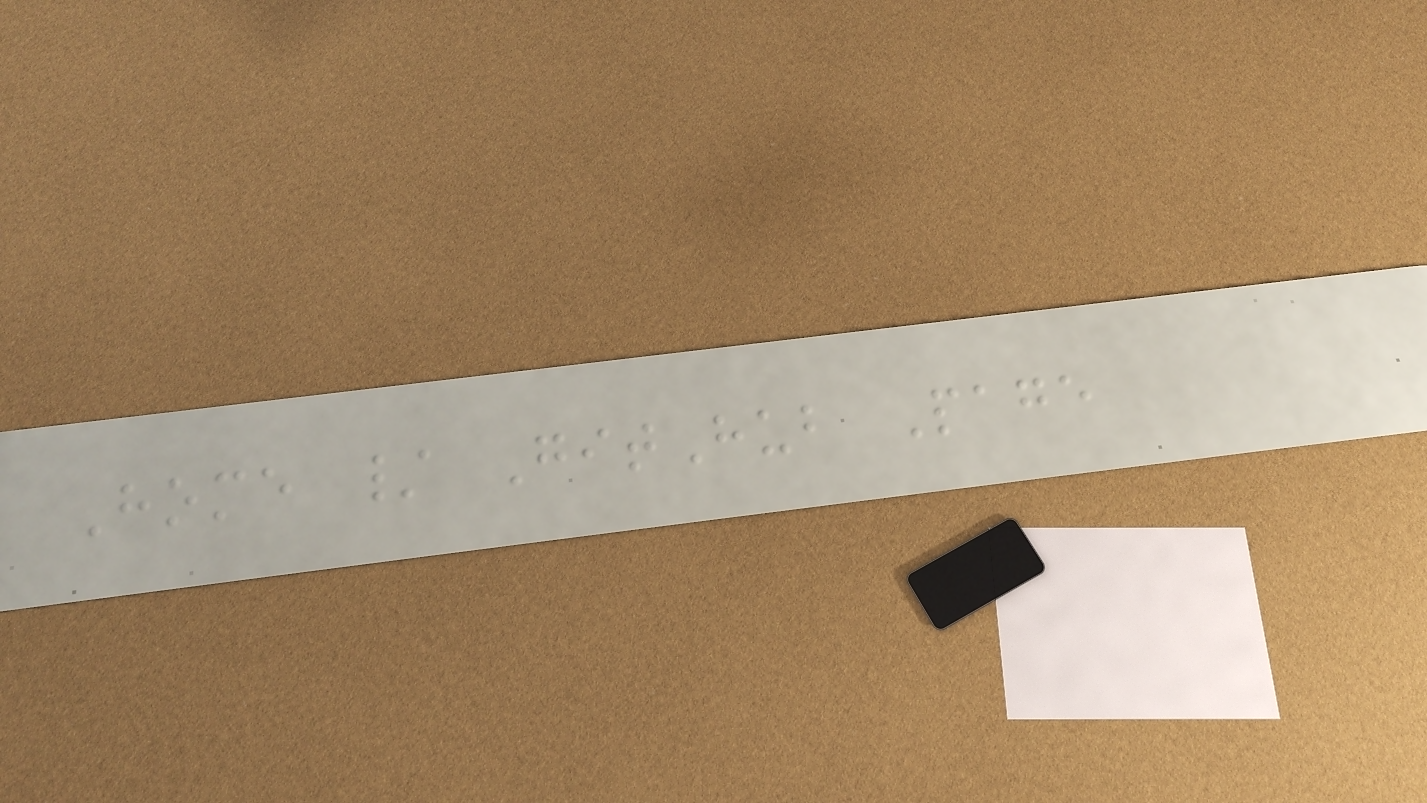Home / GitHub Page
